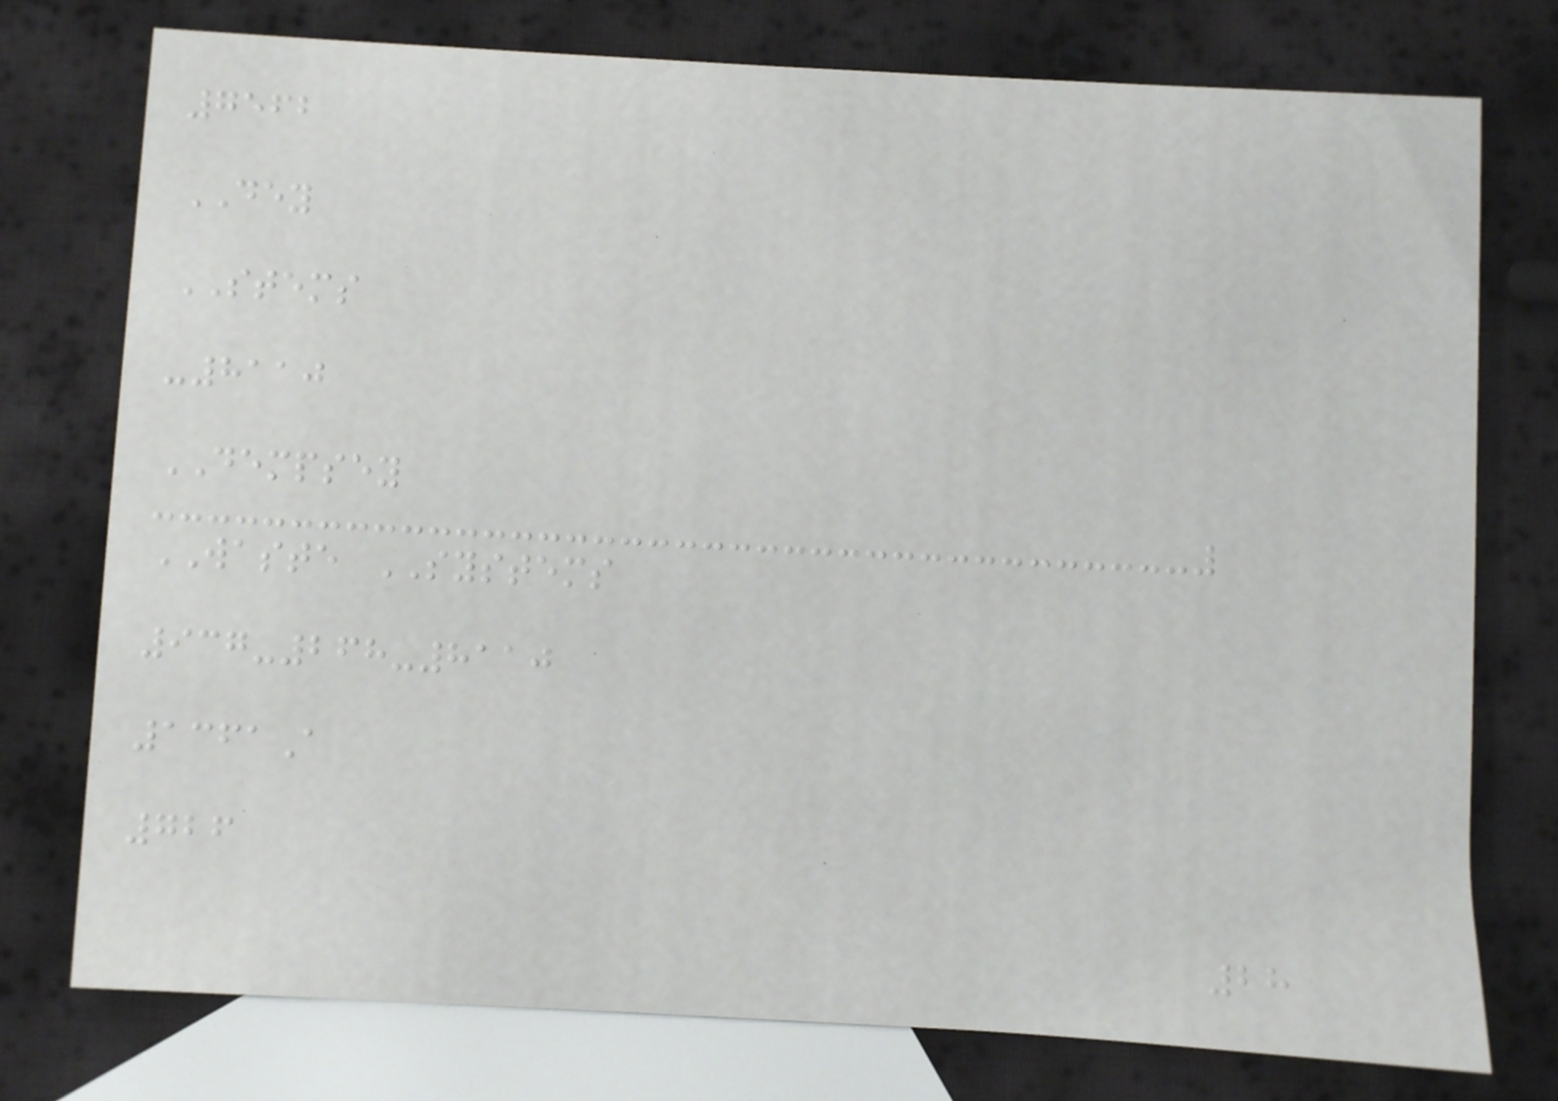7562
DEY
STEMS
-8110
DEMPSEY
WASTE SYSTEMS
937-268-8110
1361A
726
28
